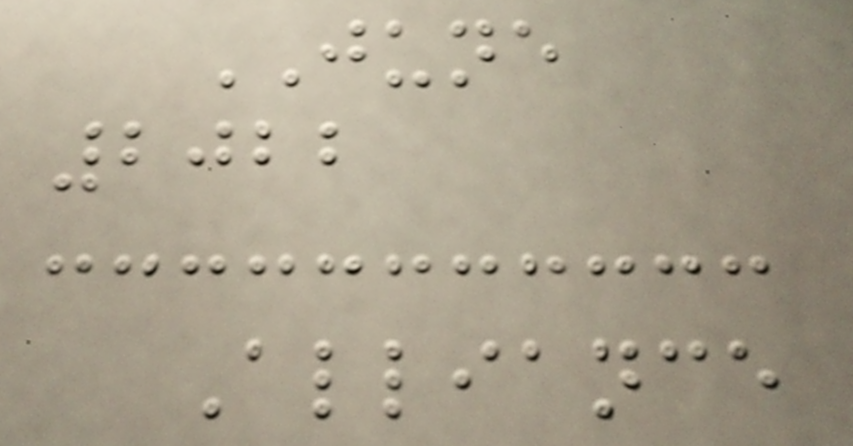JUNE
2022
Alliance
